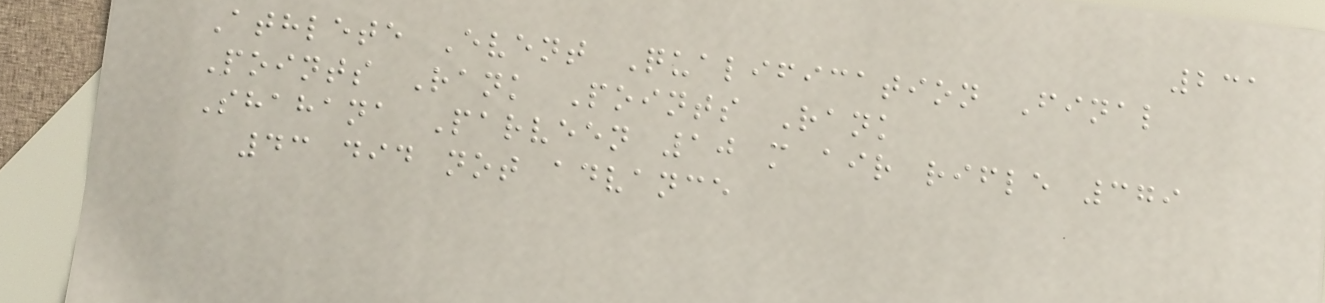231
Athlete Event Qualification Final
Points Rank Points Rank
Shahana Parveen 10 m air rifle 379
43 did not advance
